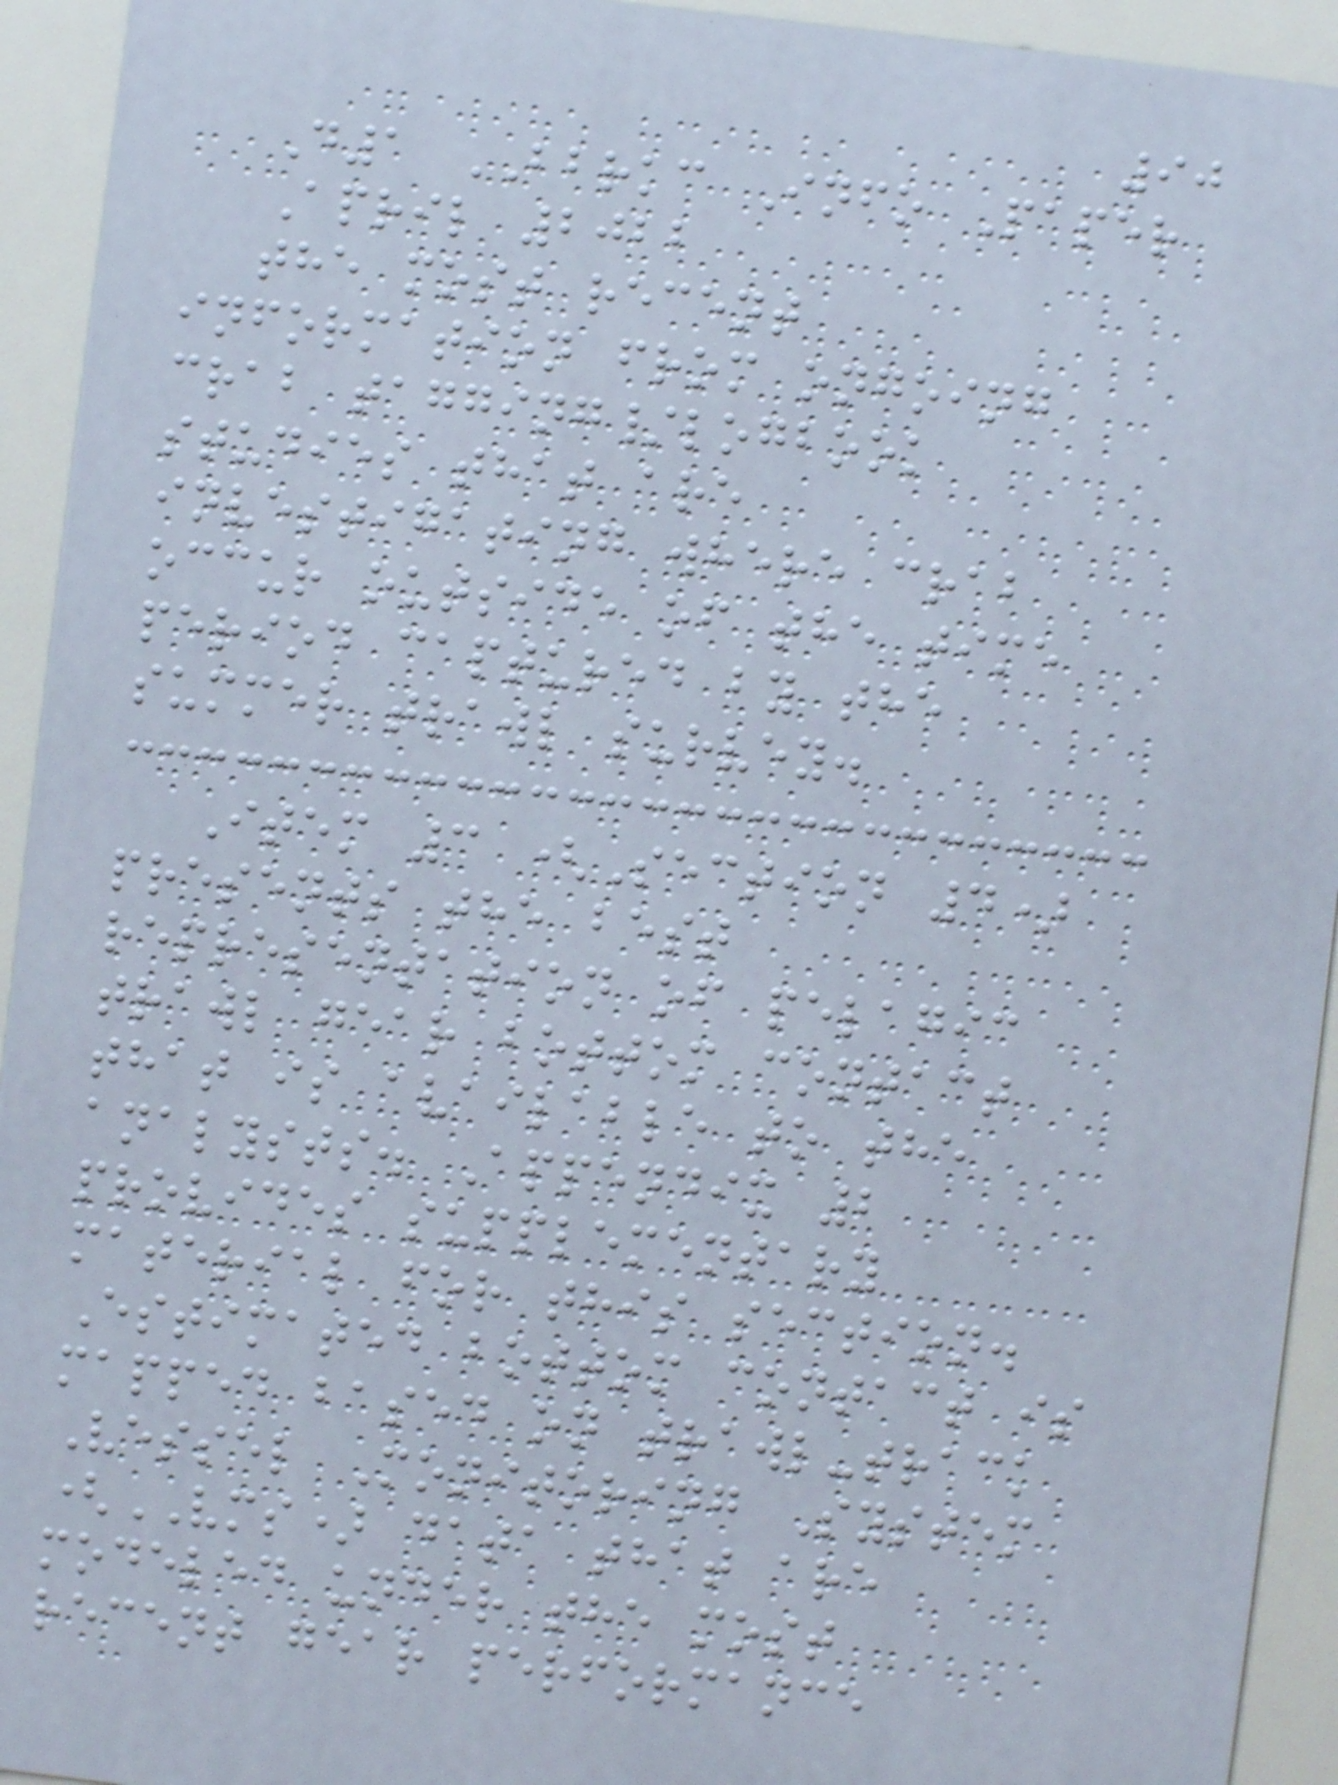90
D1 BBRKC Info Paper
April 2022
the most recent
information from ongoing
crab tagging/logbook
studies that are
investigating where crab
occur outside of the time
period captured by the
summer trawl survey.
Item 3 (Section 4)
presents the best
representation of pelagic
trawl gear bottom contact
that is available to the
analysts. Appendix 2
provides supplementary
material for this section.
Estimated bottom contact is
mapped based on trawl-track
Vessel Monitoring System
(VMS) data that are
modeled under the most
recent gear performance
